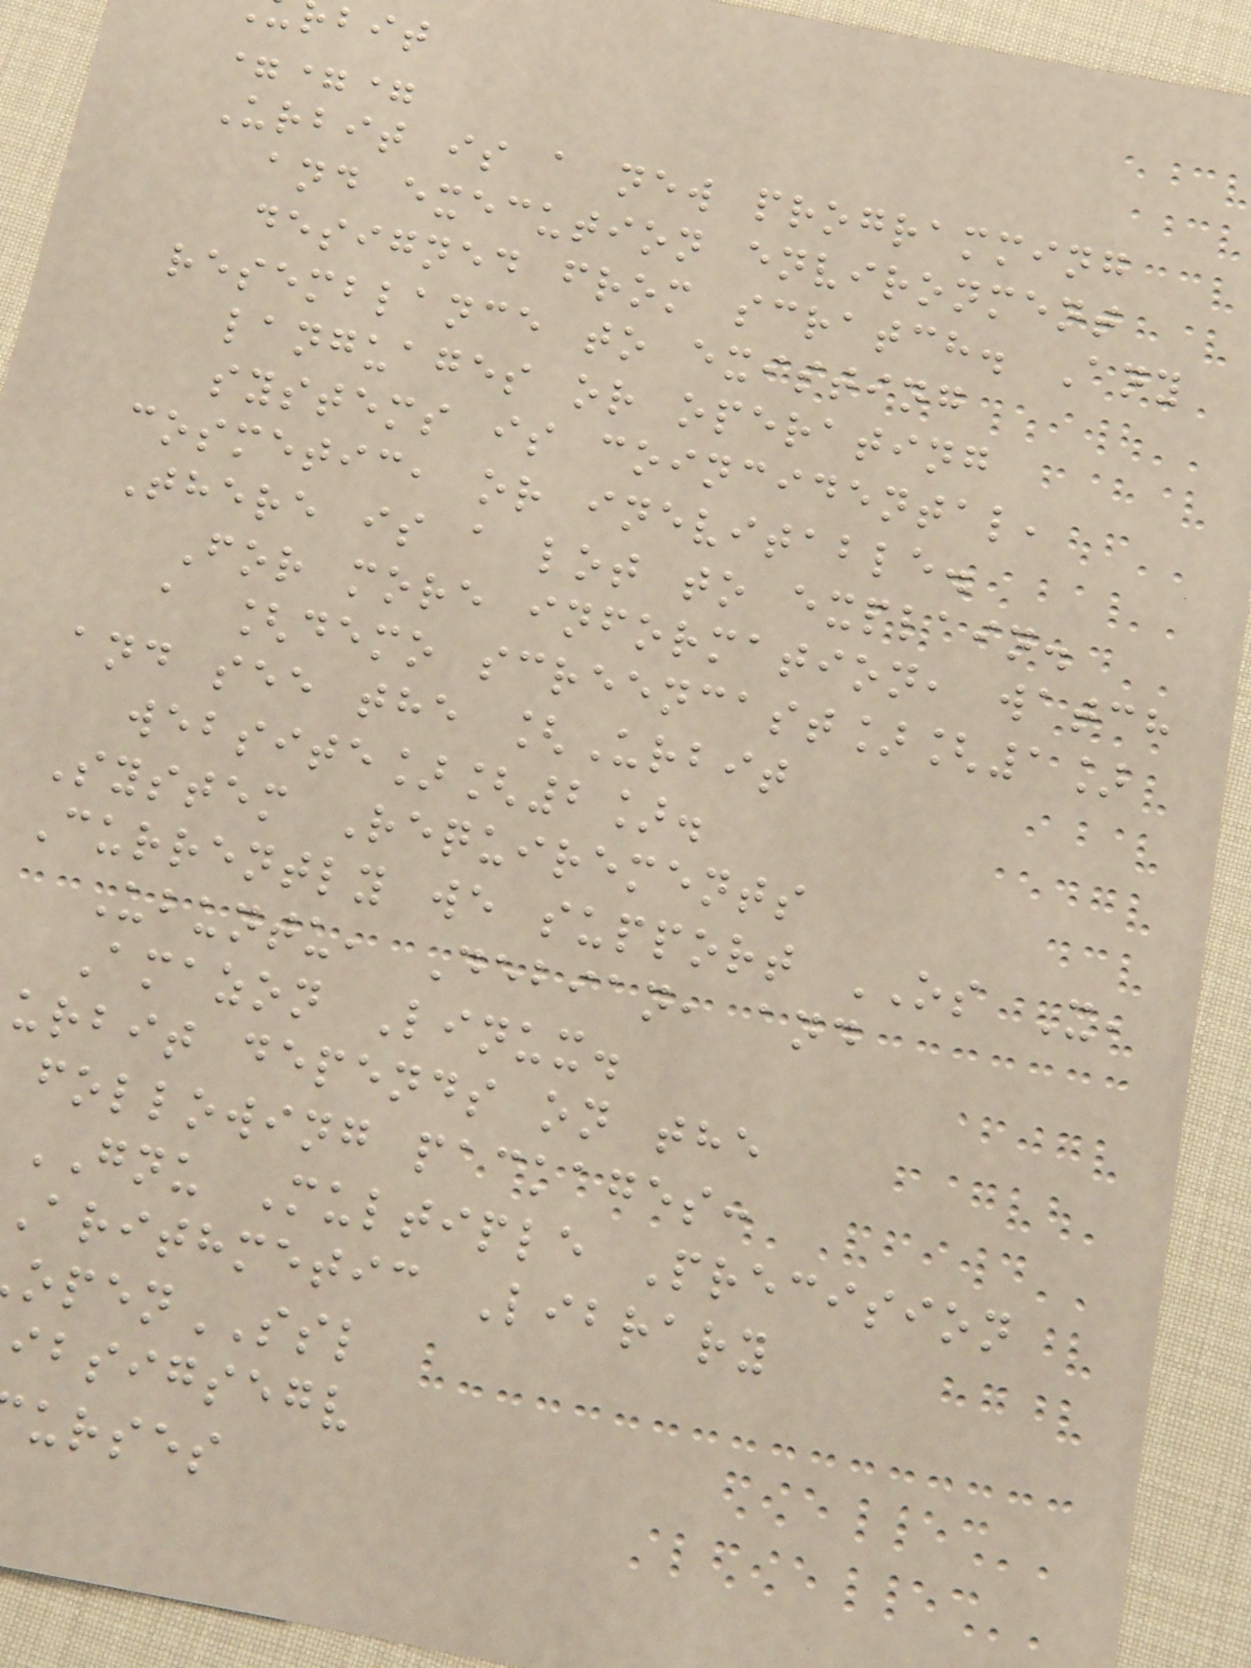===
Urbit is a new programming
and execution environment
designed from scratch. Any
resemblance to existing
languages or operating
systems is coincidental,
cosmetic, or inevitable.
There is a lot to explain.
For more information, watch
a [demo screencast][1]
and see the [Urbit
website][2].
System Requirements
Currently we support OS X,
Ubuntu, Debian, and
Amazon Linux.
urbit depends on the
following packages:
GNU Multiple Precision
Arithmetic Library
penSSL
ibsigsegv
urses
